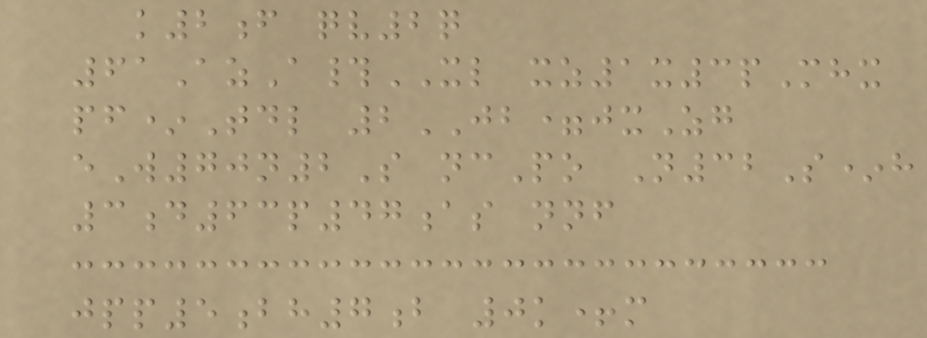k2f qv2q
61AzA#XL xz1x3pMhx
pf*Tdl 2JB=jxZg
eW70n2S ncPo N32S*h
3d63p47as nnf
jpp5bh7b 0k+m
